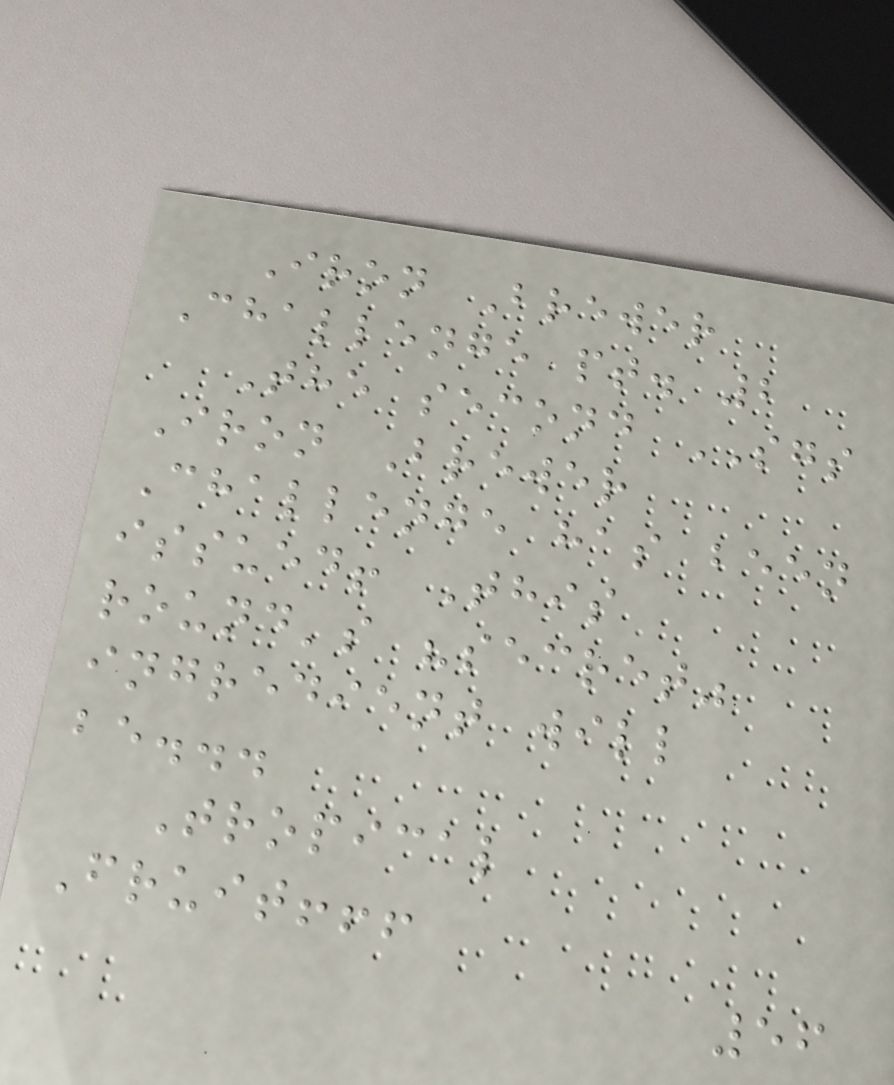Iron Brewer
Challenge pt. 2
The second SGS
Iron Brewer
Challenge has been
issued! This
round's "secret"
ingredient will
be...
Tropical
Fruit!!!
56
